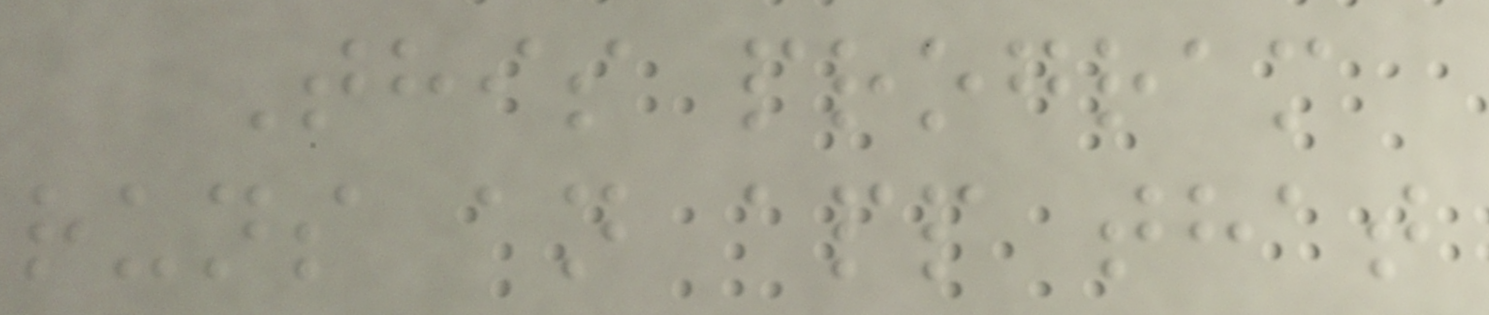This program
runs an app that
